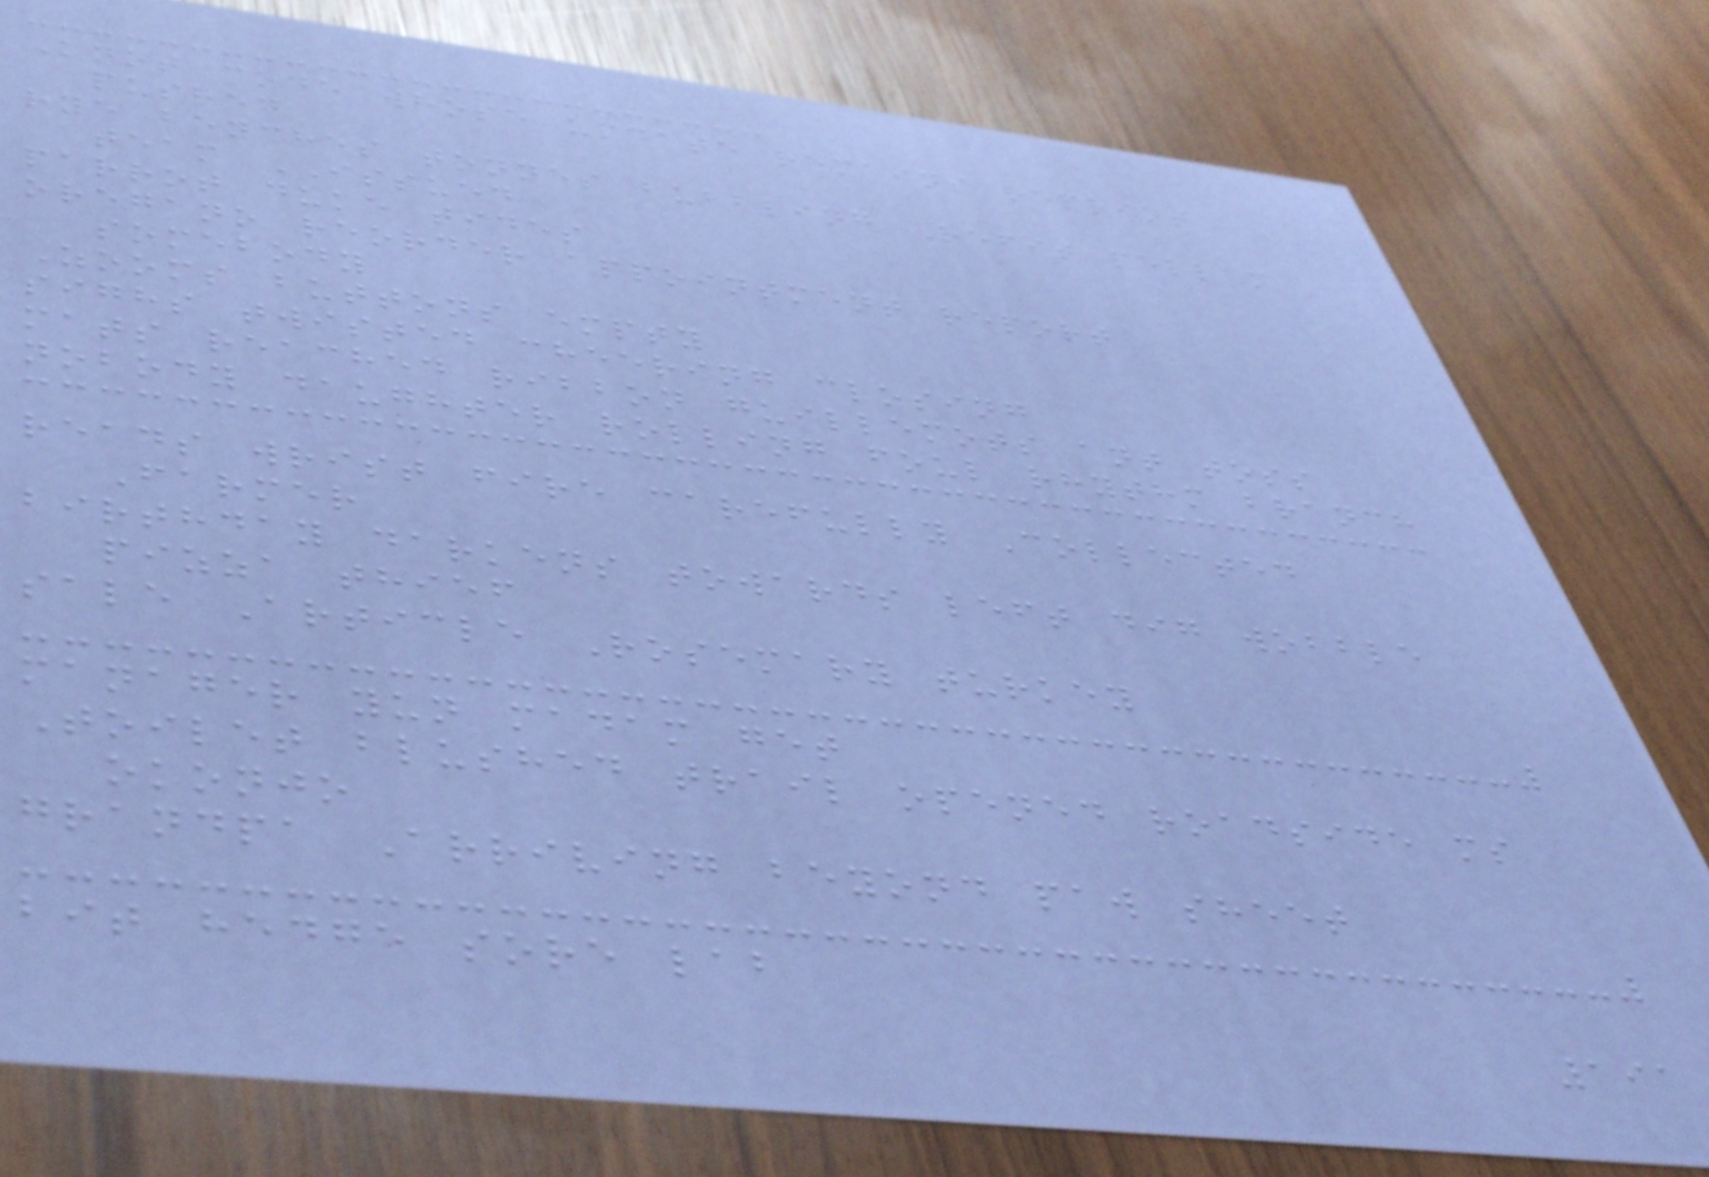Knot code whose update remains reprint
pushed
rye benches tonnes bubbling Refit pellam
team ISSUED
parrot duke tides
oregano reorder appointment report
somebody
Zooms buttons empty
sighs twisted cheering closing
mats reached ribbon guillemots ant toss
nobody daughter rolling foul rhythm branch
reads wrist fire carefully Collected
Farmer
birthday darkens towards left dig wobble
pizza thief
sale Article Rosemary turkey
manager yun madam get
Toilet blushed trail opened roadside ms
okonjo
grandpa Arriving beyond paw sheet
bit hedge sore lab
191
